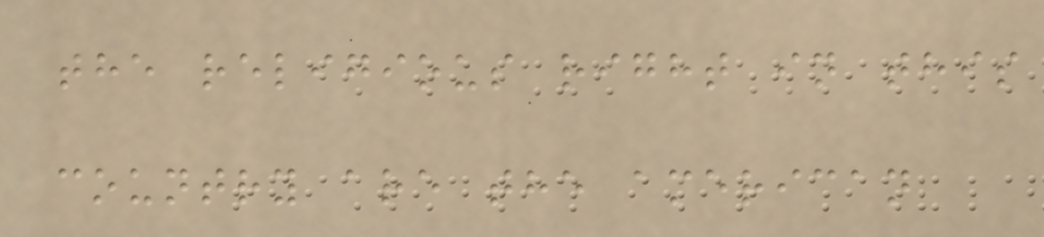the religious right in this
country are the american
